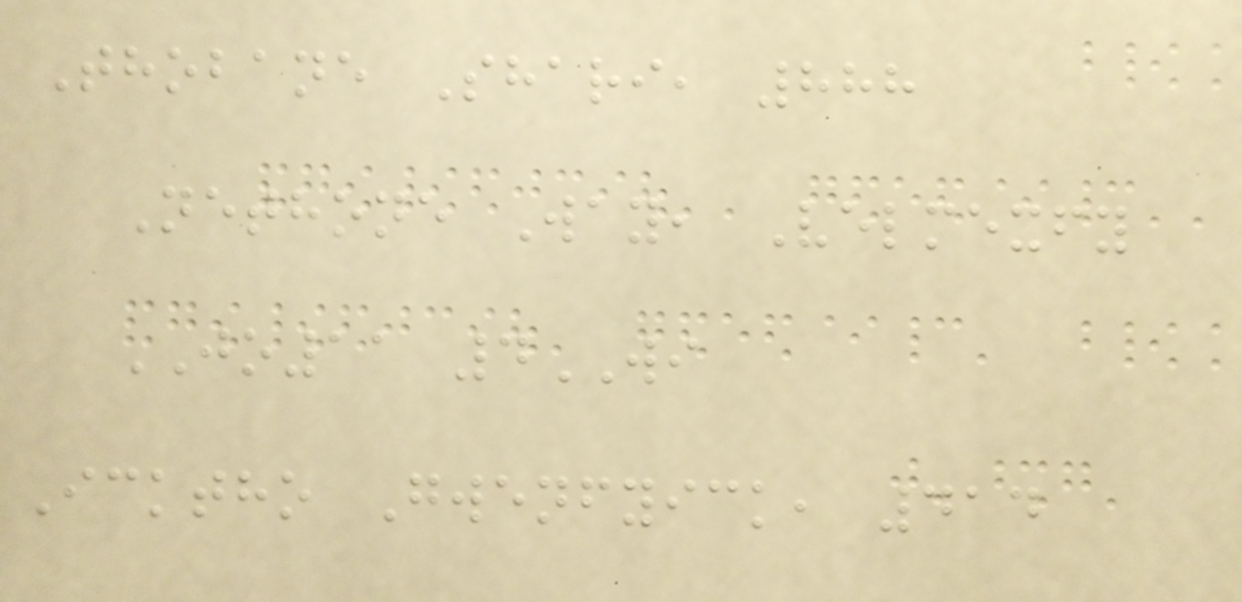Thobane Shari, 888
Nethone Way, Velmexfy
JO11 4WI
Icktho Gwenfyick, 414
